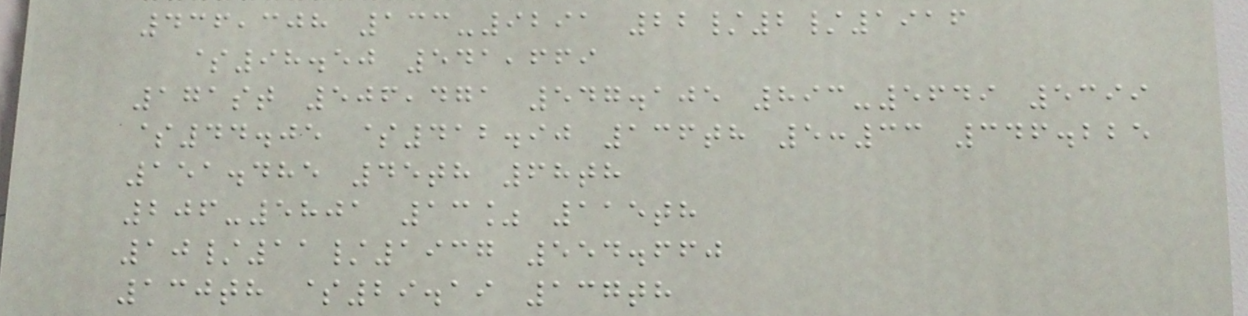436,308 133-9291 22/2/1916
$98.50 541,669
171st 506,471 547.105 893-5649 5399
$44.05 $412.90 136th 5:33 346.225
151.485 45th 68th
206-5801 13% 115th
10/11/1937 554.660
130th $29.19 137th
